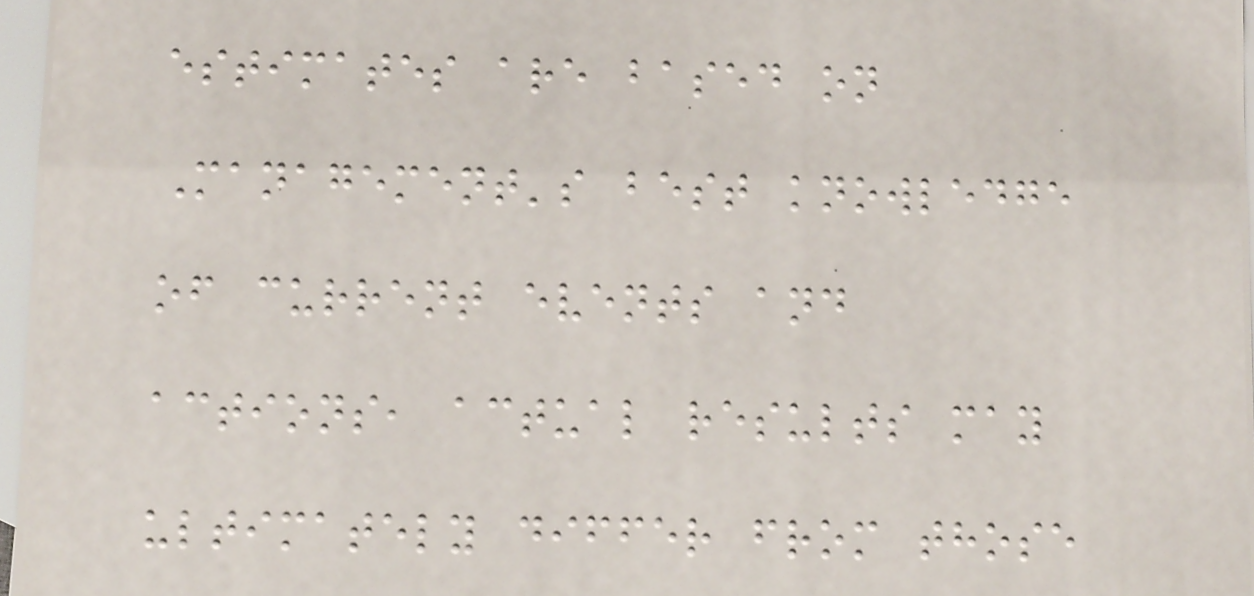estimates are based on
Management's best knowledge
of current events and
actions, actual results may
ultimately differ from those
